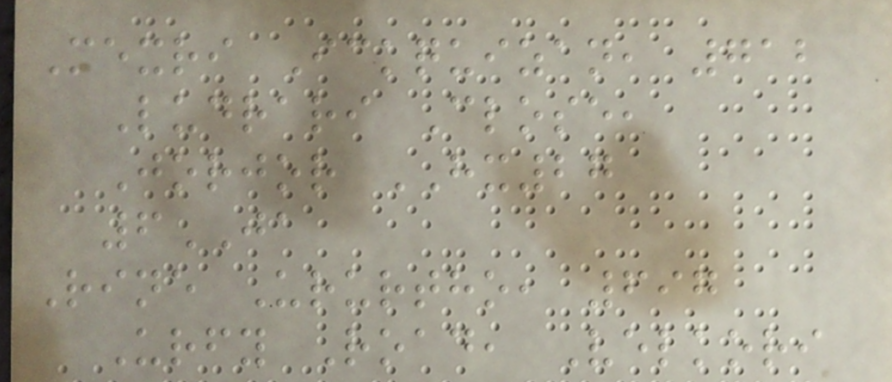Mexri Ickquizan, 712
Ludrari Close,
Jorjor HX27
6JA
Rine Ururtho, 697
Urfy Road, Velkori
